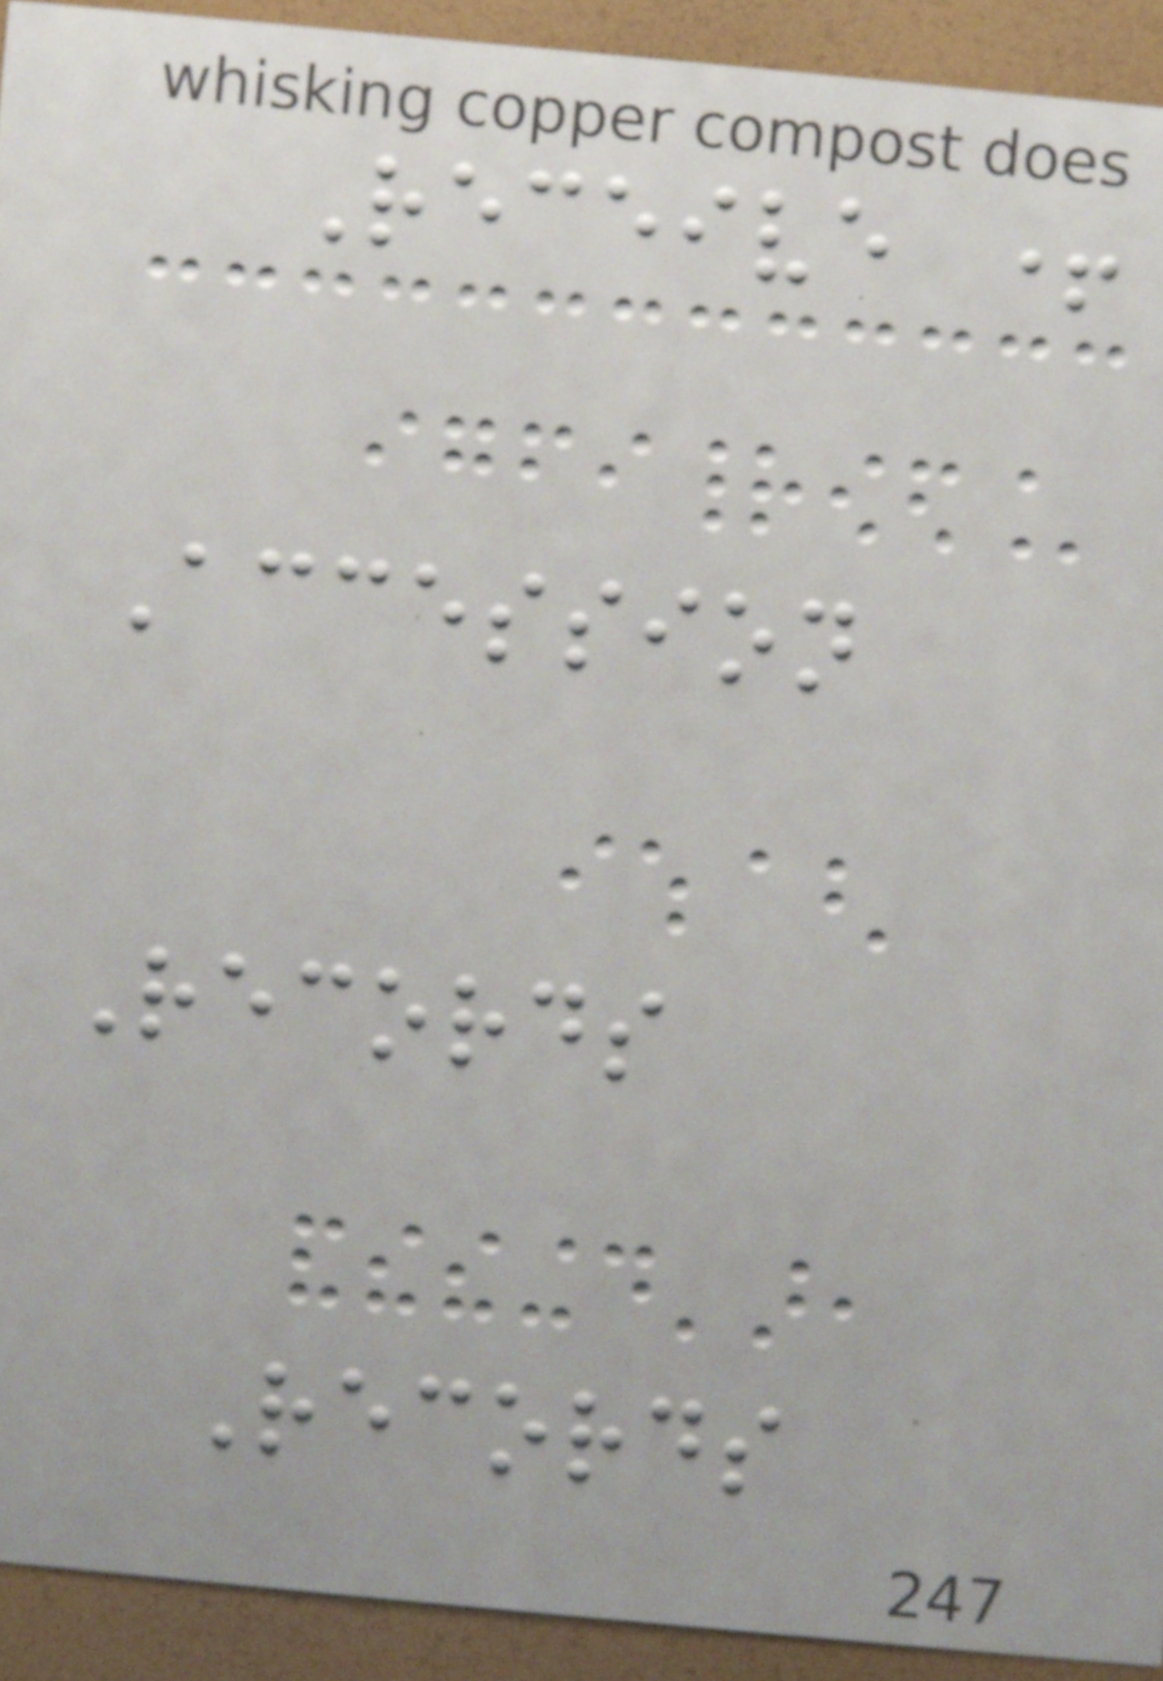Receive +
Accession
Records
Records
